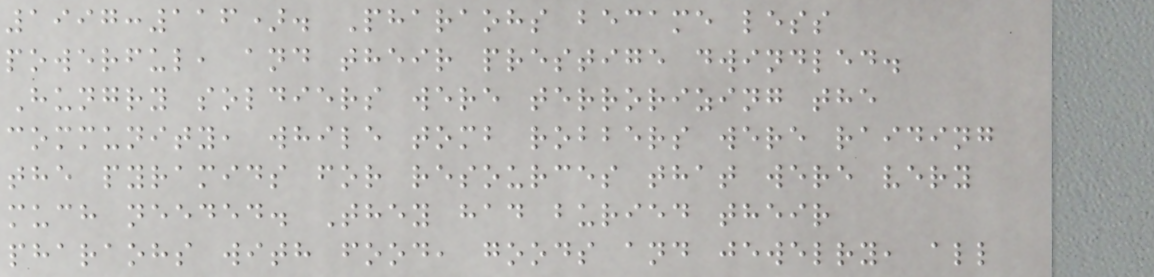1997:116). Pharaohs became less
powerful, and their prestige dwindled.
Hungry soldiers were terrorizing the
community, while tomb robbers were raiding
the pyramids for resources that were very
much needed. They had buried their
pharaohs with food, goods and jewelry, all
